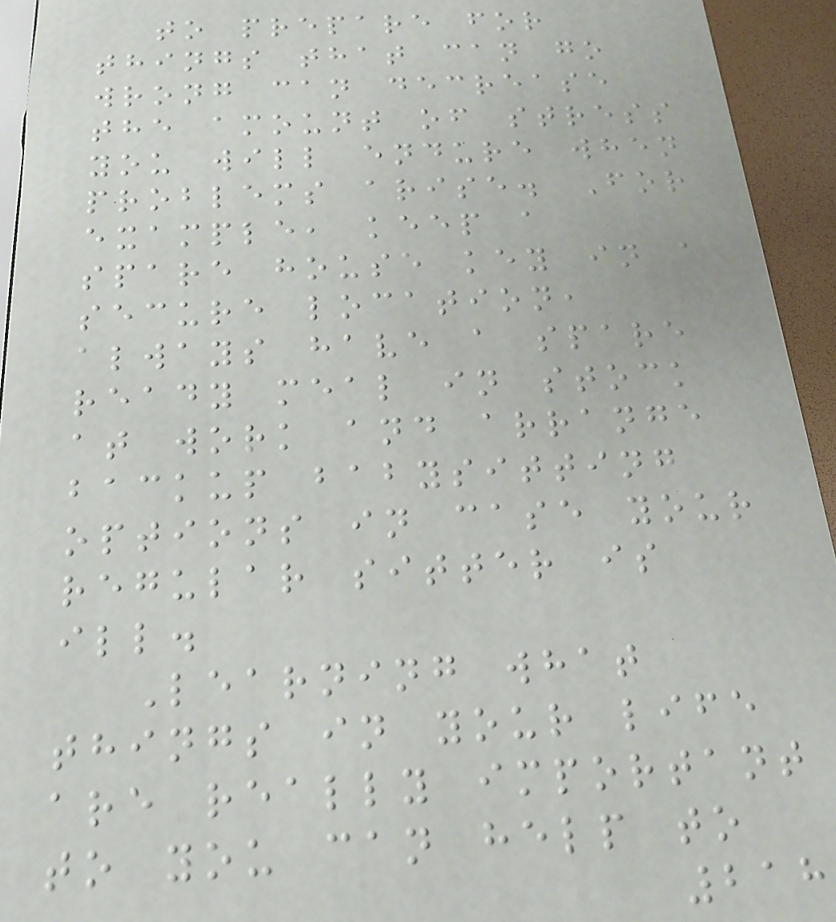to prepare for
things that can go
wrong can decrease
the amount of stress
you will endure when
problems arise. For
example, keep a
spare house key in a
secure location,
always have a spare
ready meal in stock
at work and arrange
backup babysitting
options in case your
regular sitter is
ill.
Learning what
things in your life
are really important
to you can help to
218
